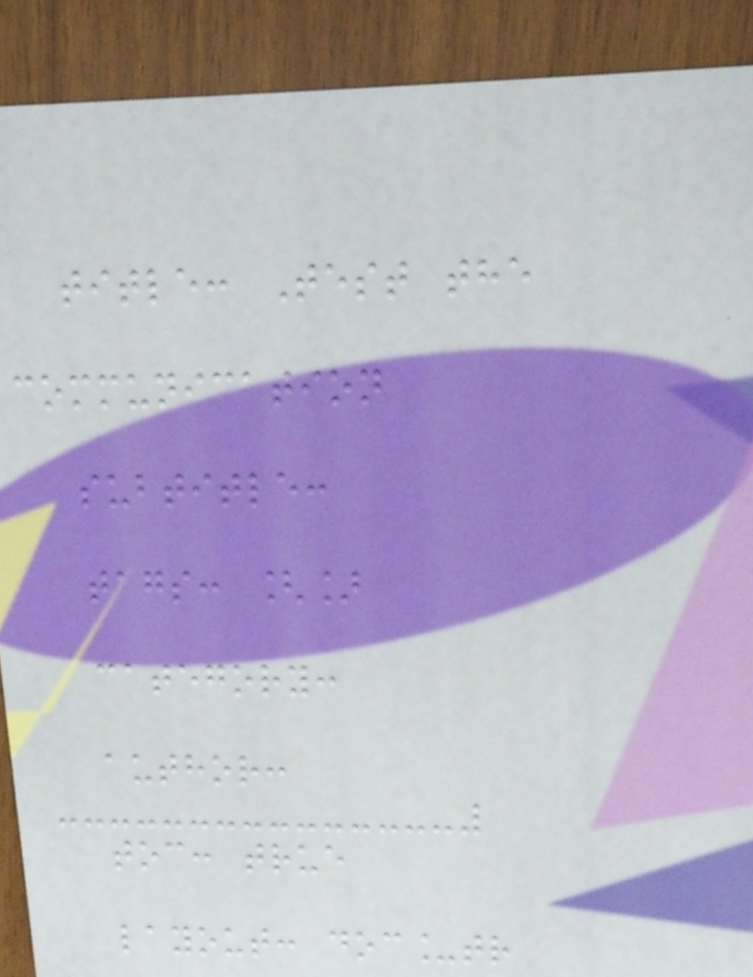title: Test the
communication
subtitle:
tags: []
category:
author:
toc: true
layout: doc_tr
